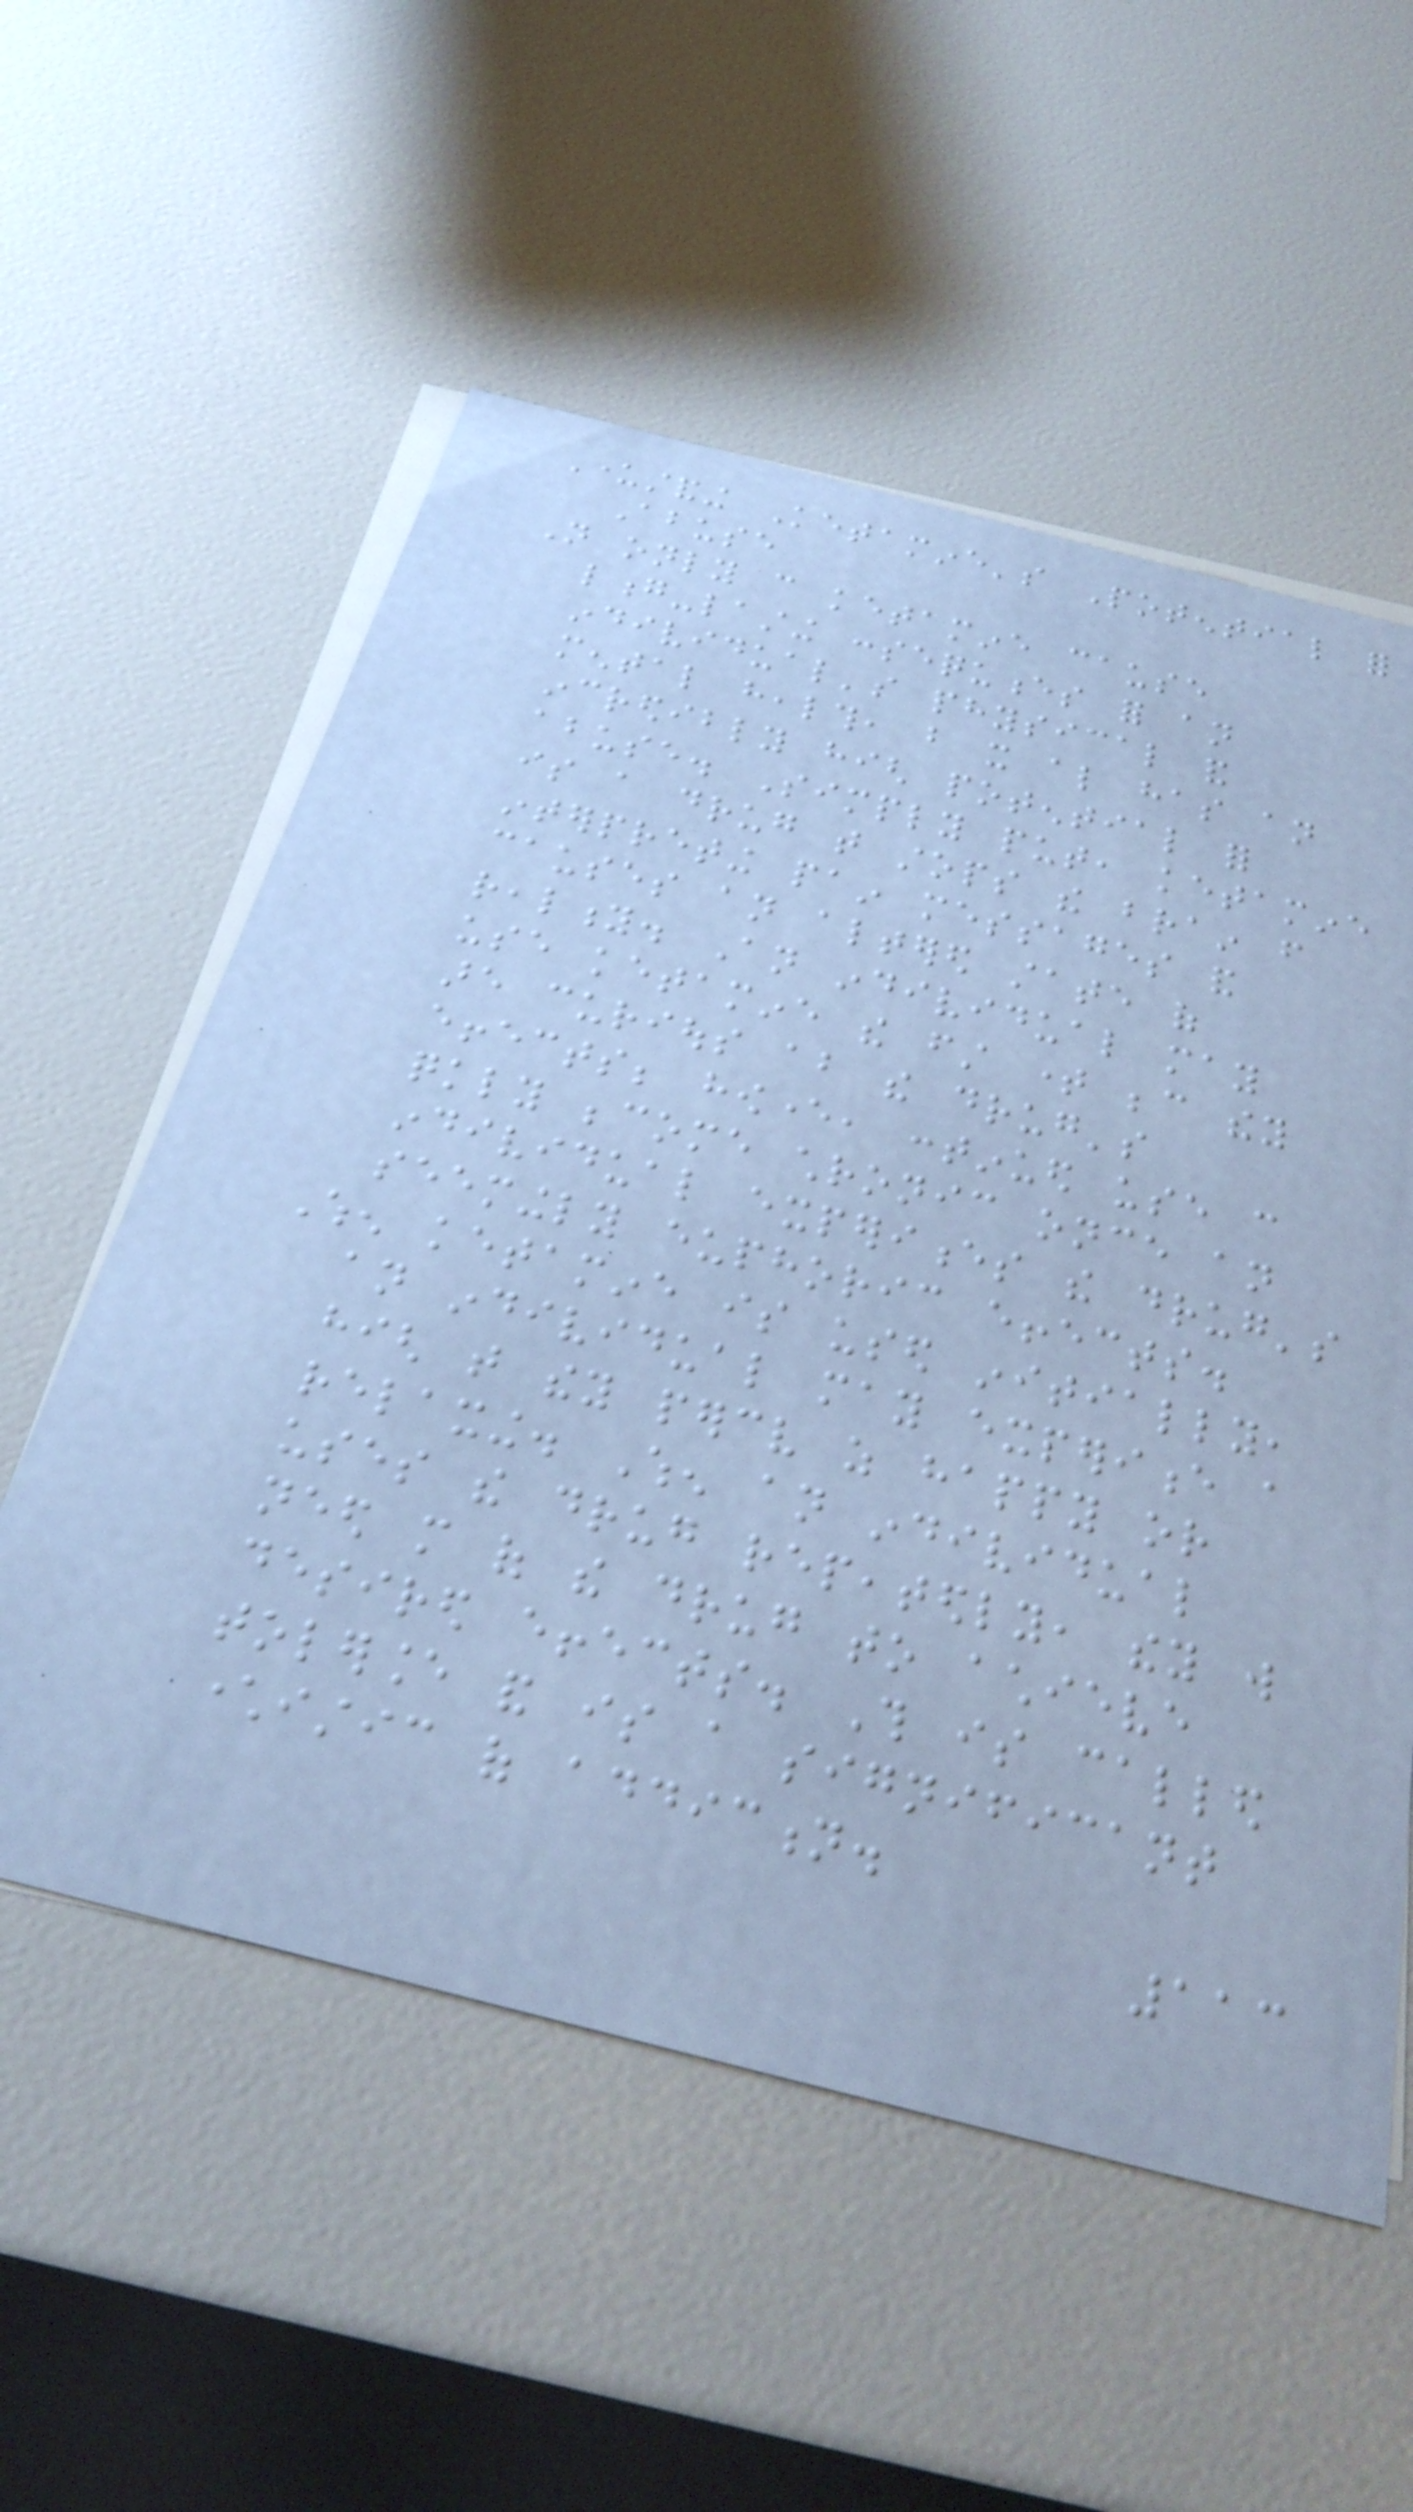Understanding Ketamine's Potential for
Abuse
Not only can ketamine cause
long-lasting consequences for an
individual's physical and
mental health, but it also has an
incredibly high potential for
abuse. Simply put, ketamine
is a drug that stops the brain from
interpreting pain messages and
causes an altered state of
reality. An individual may
use ketamine the first time because they
are curious about the drug's
effects; however, continued use can
quickly become chronic once an
individual experiences the drug's
seemingly euphoric effects.
When ketamine is used initially,
an individual may experience a
high that they perceive as happy or
relaxing. When an individual
uses the drug repeatedly, they will
need more of the drug to achieve
desired effects. This is called
tolerance and is a significant
characteristic of addiction.
113
